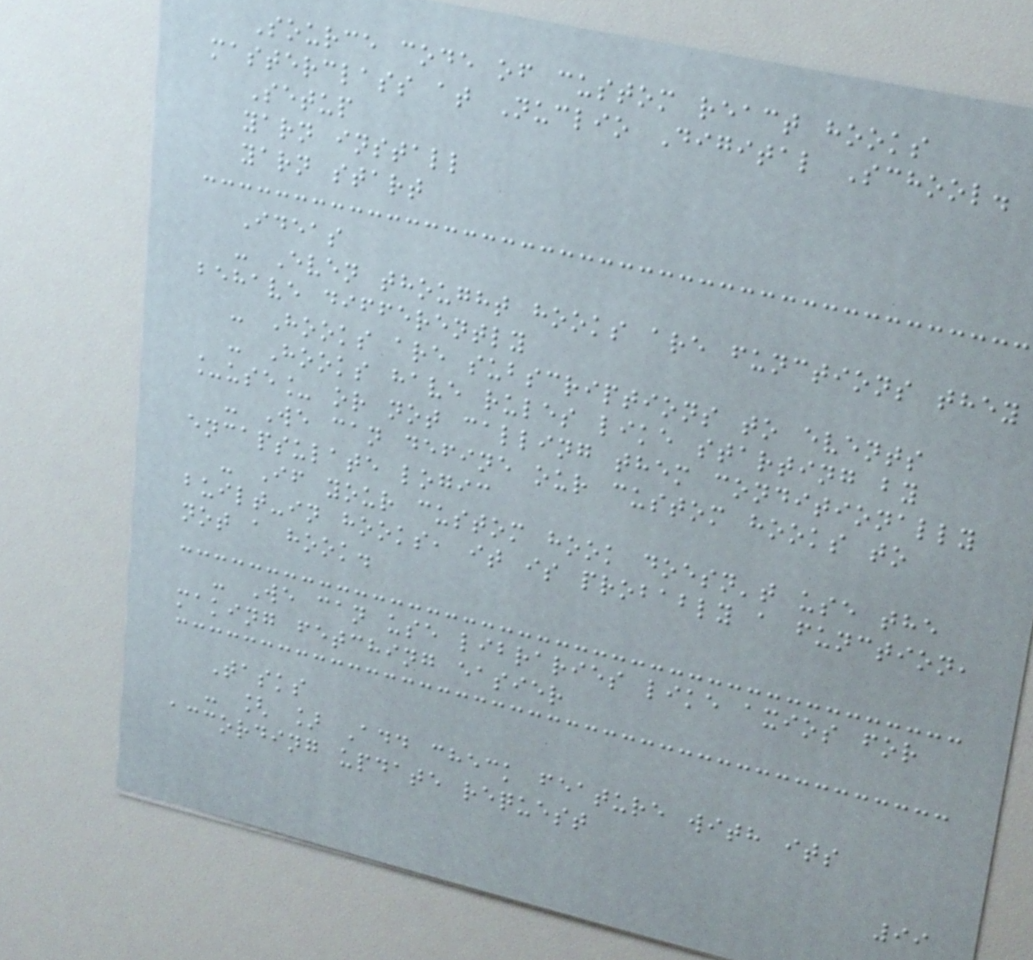Source code of custom react hooks
masterclass at Nuclio Digital School.
Setup
yarn install
yarn start
Ideas
- Even thought hooks are functions they
behave differently
- Hooks are subscriptions to events
- Hooks have rules like starting by
_use_ or not calling them conditionally
- We can define our custom hooks to
encapsulate logic
- If your custom hook doesn't use the
built-in hooks, it is probably a function,
not a hook.
- We can use libraries like axios for
making fetching easier
Tasks
- [ ] Add check feature with its
according update request
99
